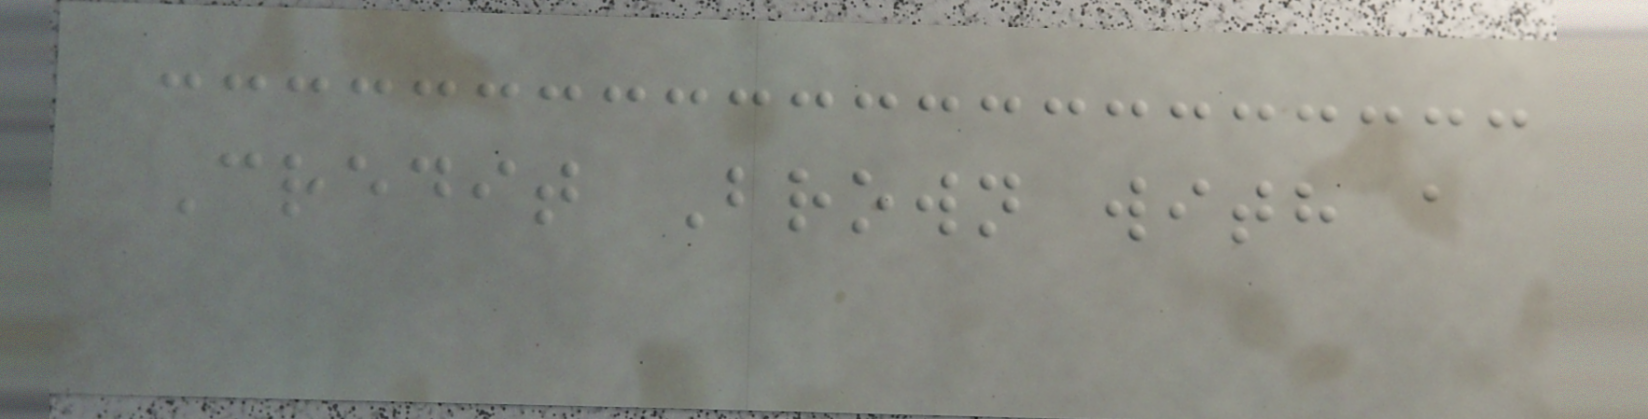Credit Brown with a
